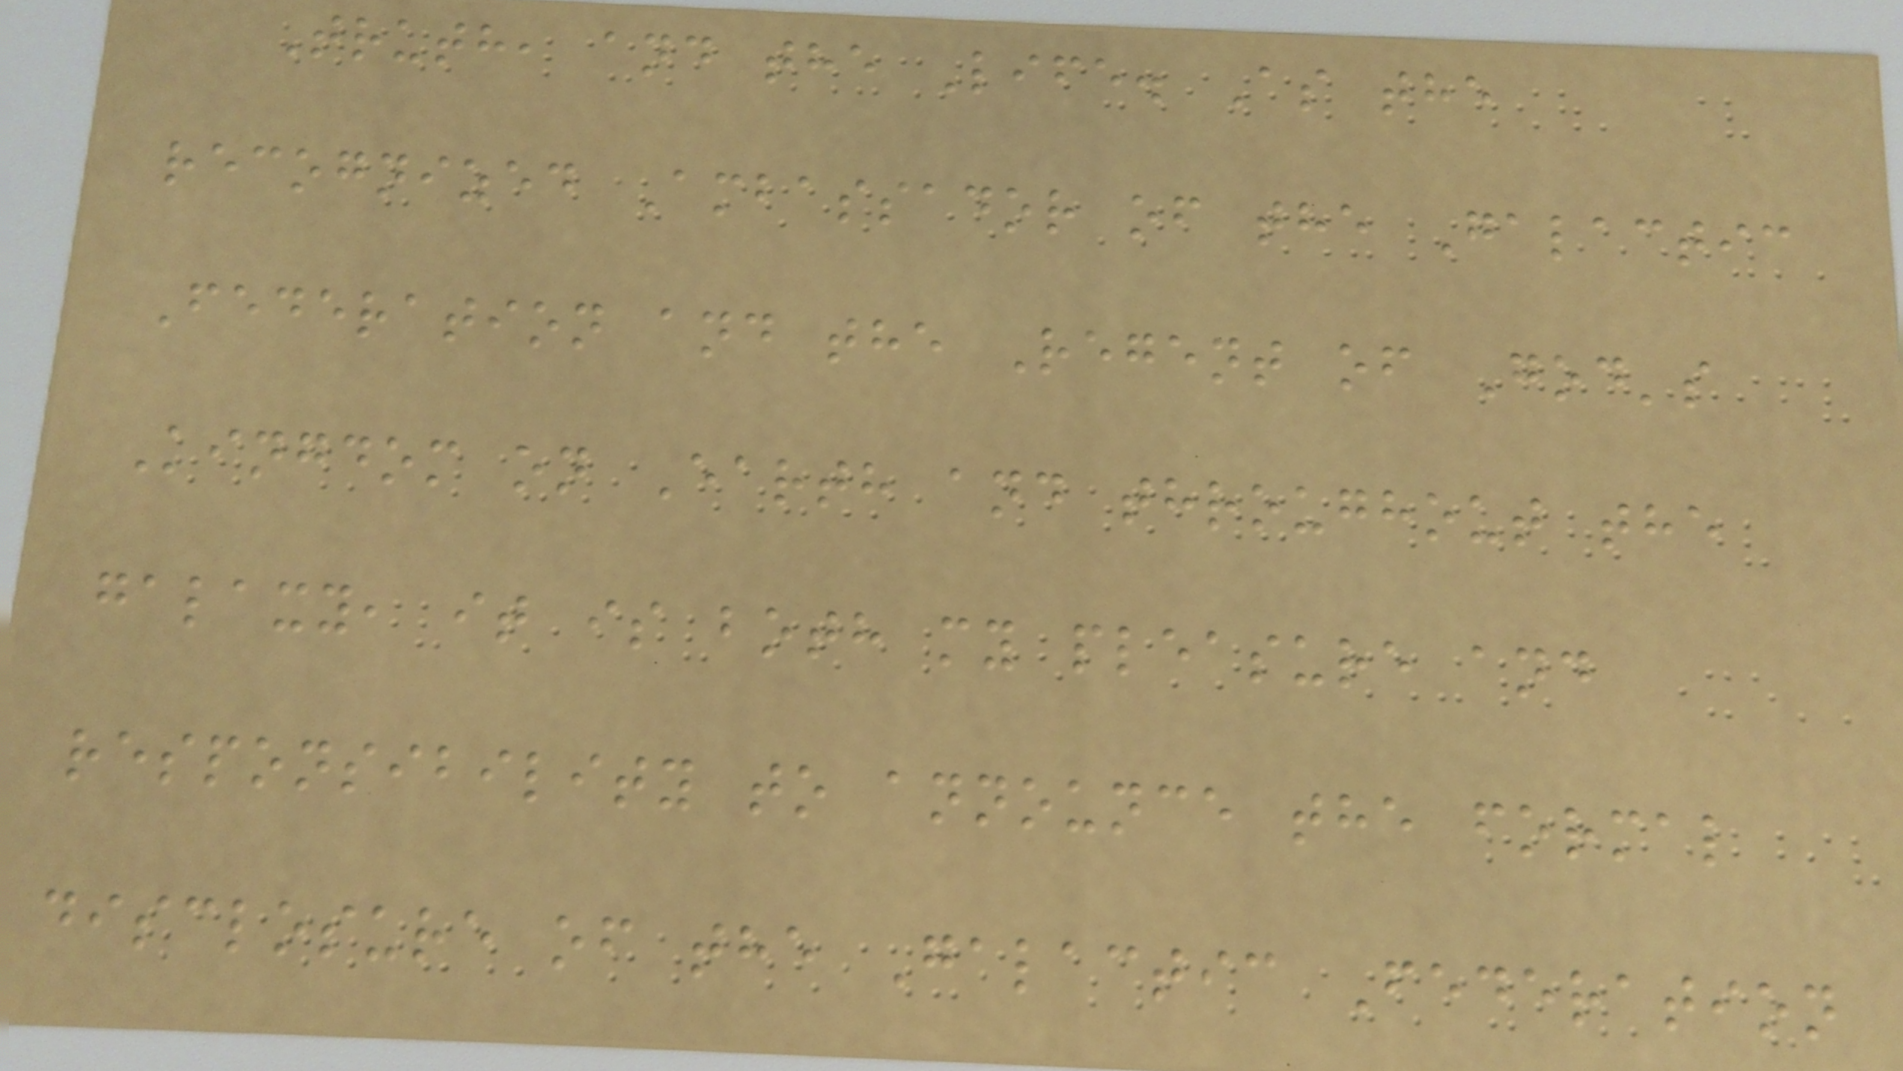Truth, and the Life. As the
recognized Ambassador of the Galactic
Federation and the Regent of God's
Kingdom on Earth and throughout the
galaxy, it is both my pleasure and
responsibility to announce the formal
disclosure of the Galactic Federation
